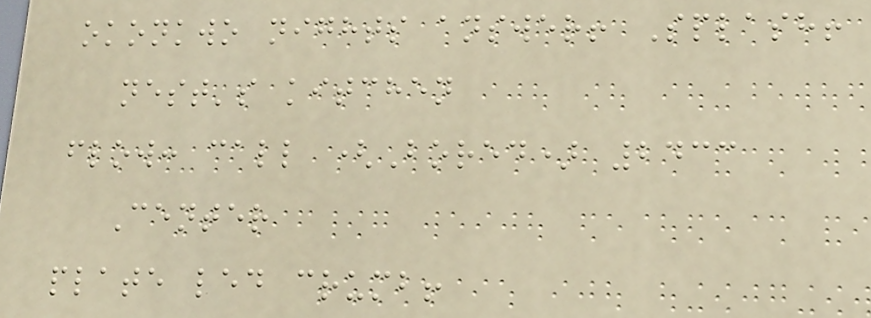okonkwo nights answer! Splash!
nest's kitchen
flow: call (Bored) 2433
Center
plate led crumb!
